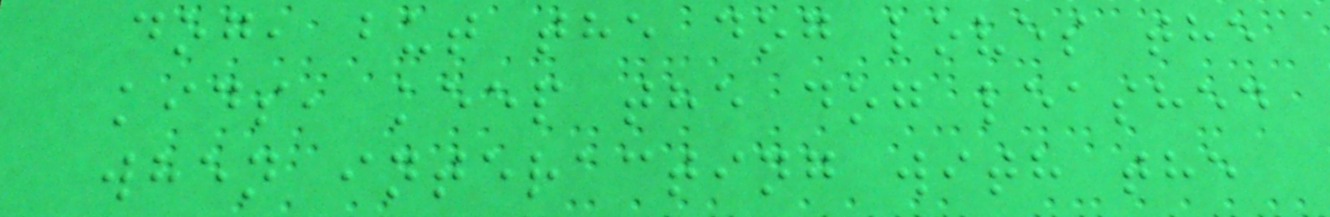dog, but the dog loves the
kids, keep the dog leashed
when interacting with the
